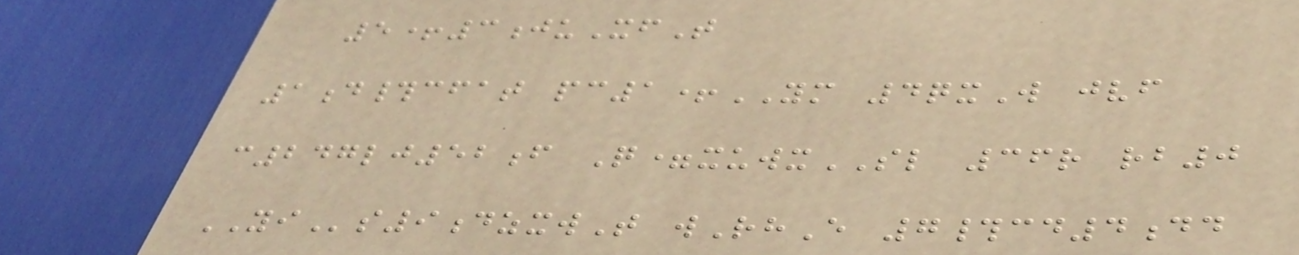5+3juXfT
1d#cfat pc1+YM 4qxW jvf
c247lj52f Q=xuwxSL 36r rb0
YIs9dzxwT wRhE 7#cd4dd
